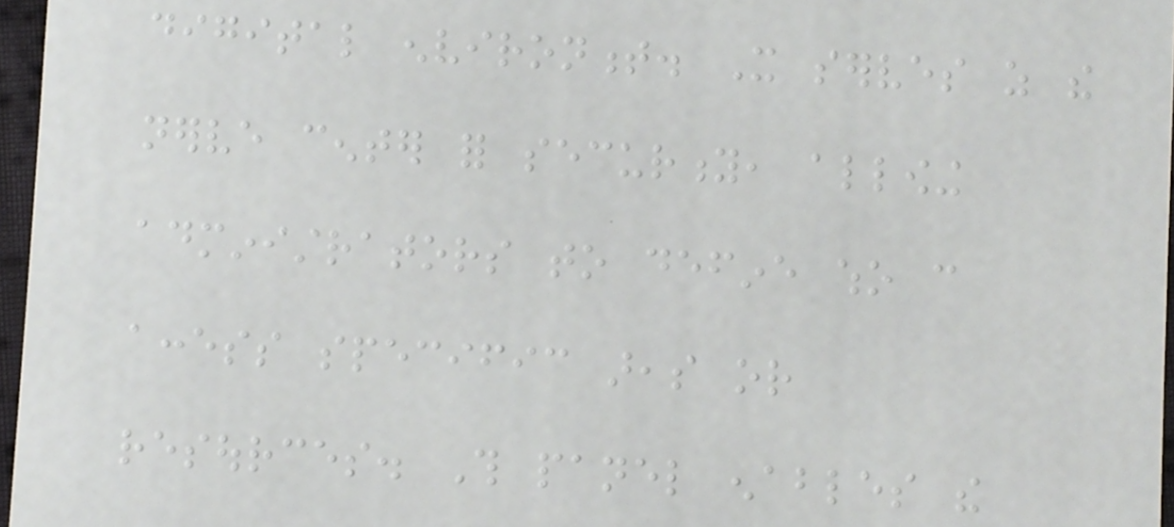digital environment. It serves as the
nerve center for security, allowing
administrators to define who can
access specific areas or
resources. This panel enables the
